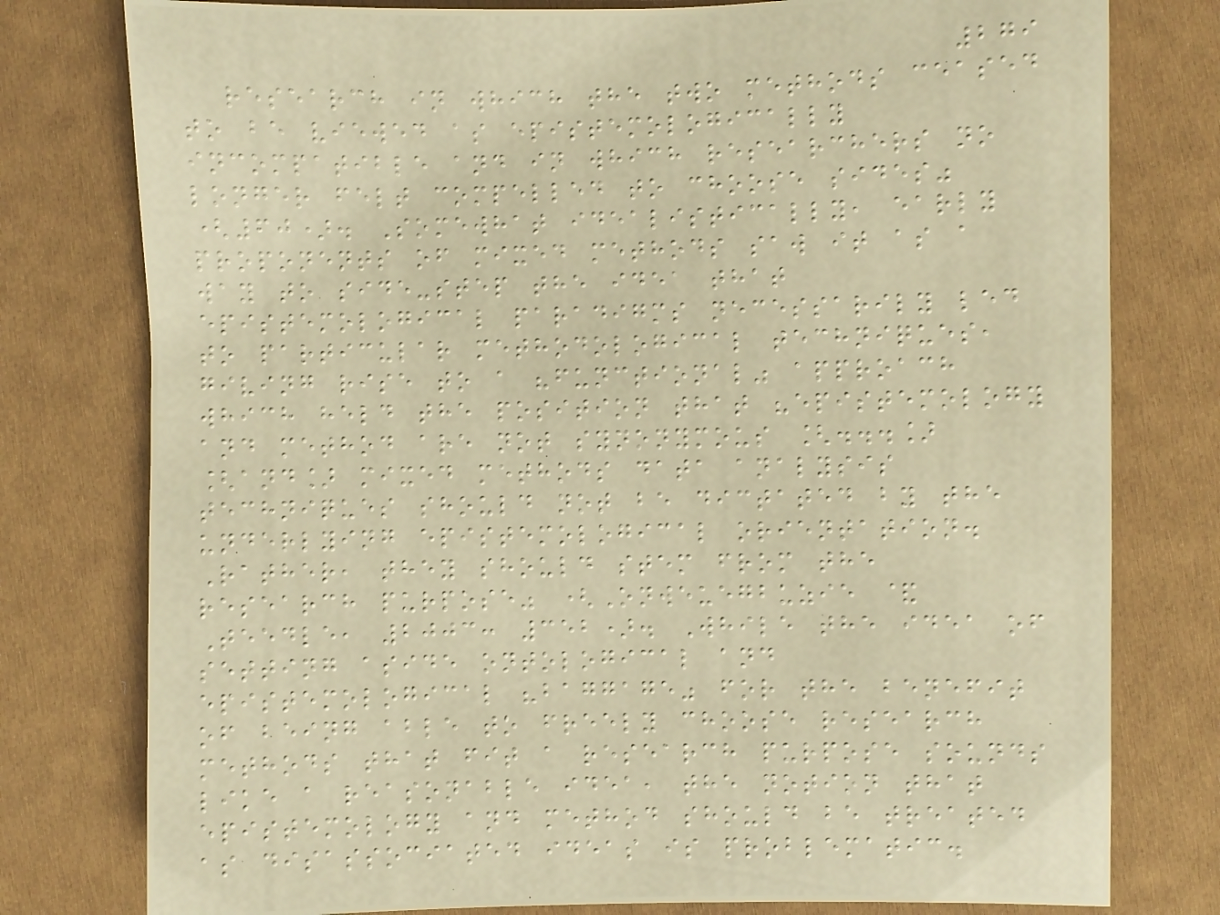279
research in which the two methods ceased
to be viewed as epistemologically
incompatible and in which researchers no
longer felt compelled to choose sides"
(60). Somewhat idealistically, early
proponents of mixed methods saw it as a
way to side-step the idea that
epistemological paradigms necessarily led
to particular methodological techniques,
giving rise to a "functional" approach
which held the position that "epistemology
and method are not synonymous [...]
[and] mixed methods data analysis
techniques should not be dictated by the
underlying epistemological orientation.
Rather, they should stem from the
research purpose" (Onweuegbuzie &
Teedle, 2003: 352). While the idea of
setting aside ontological and
epistemological "baggage" for the benefit
of being able to freely choose research
methods that fit a research purpose sounds
like a reasonable idea, the notion that
epistemology and method should be treated
as disassociated ideas is problematic.
